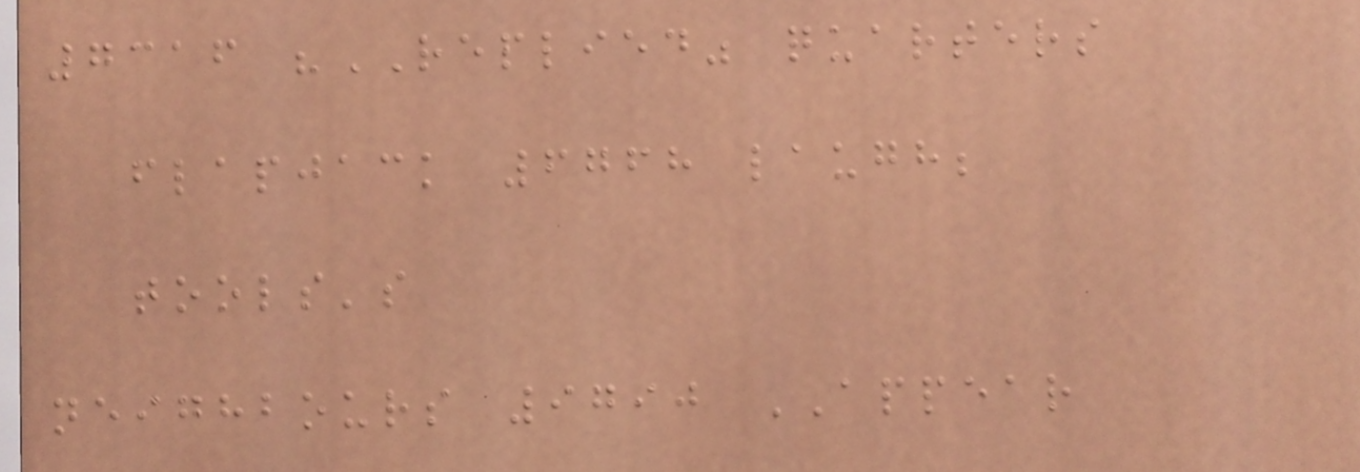7316 "REPLIED" quarters
flapjack 6768 laugh;
tools's
neighbours 9790 APPEAR
